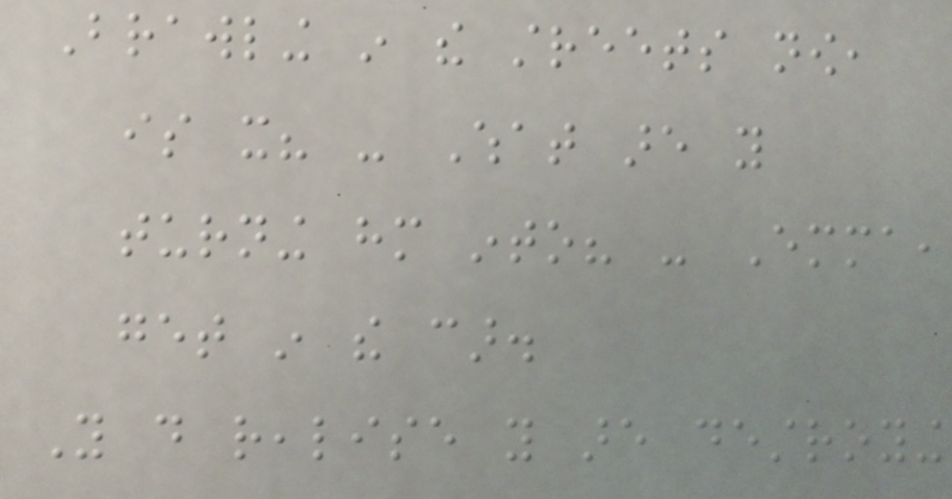Brawling in the streets now,
is it? - What are you
turning him into? - Emma,
get in the car.
You do realise you are destroying
